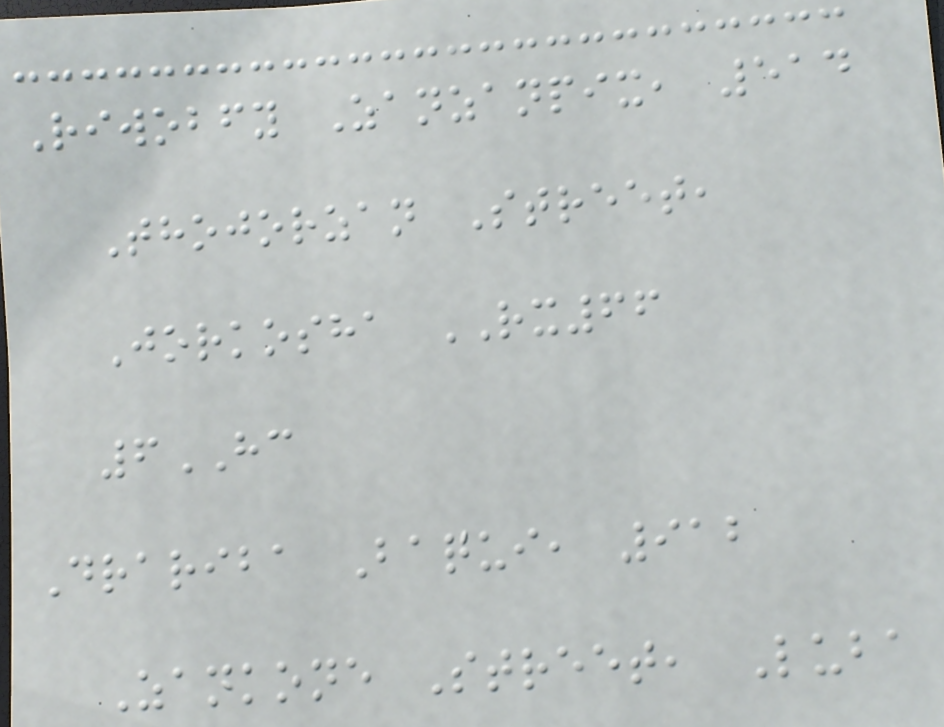Riwobfy Zanzanpix, 514
Thojorzan Street,
Jorkosha RX66
6HC
Drariba Baqui, 912
Zankone Street, Luba
